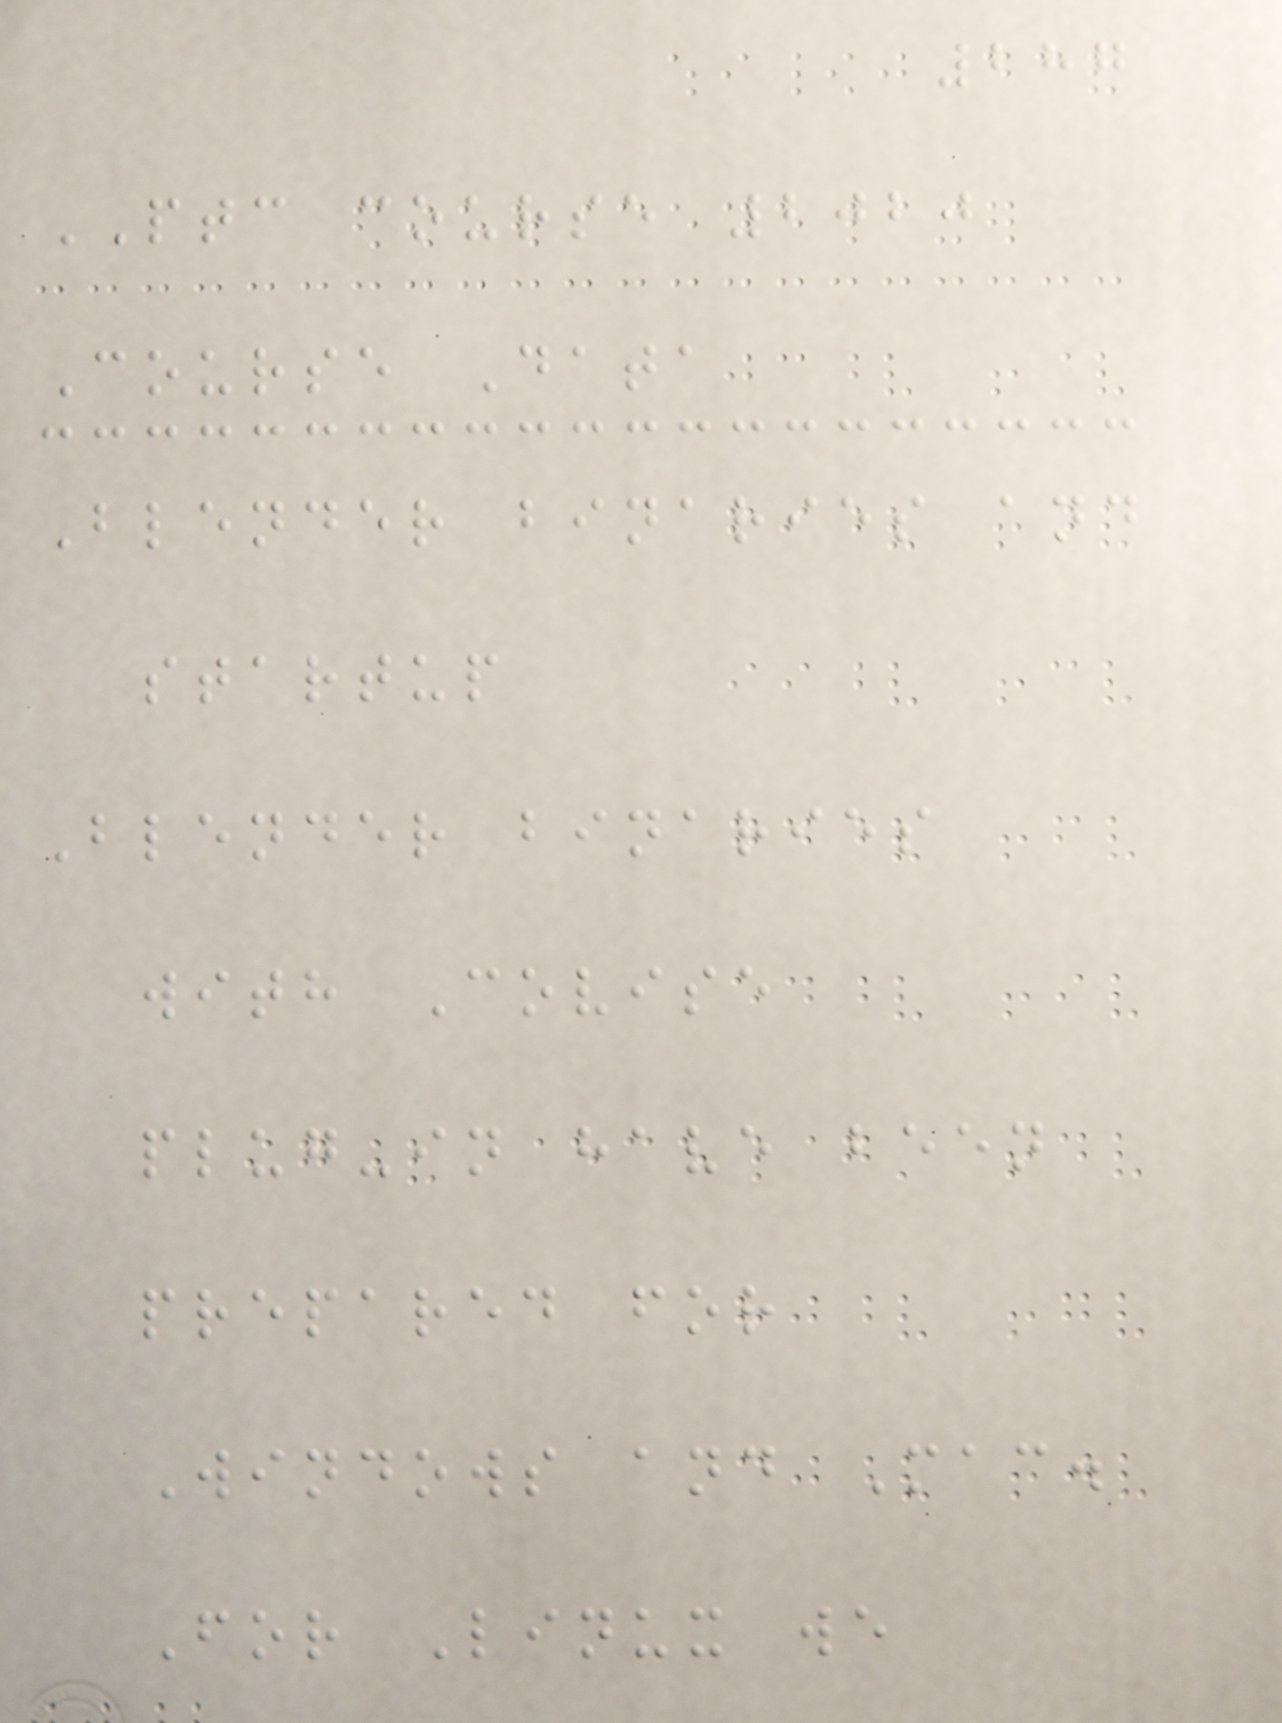287
PTC course 2020
Course Data
Blender binaries and
startup
Blender binaries
with Covise
plug-in have been
prepared for
Windows and Mac.
For Linux we
